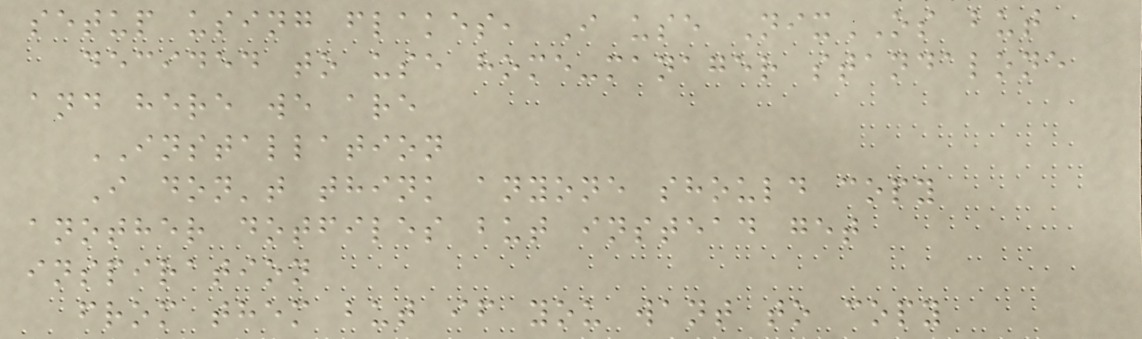setup using flakes, I use NixOS but
decided to use home-manager standalone
and here we are
INSTALLATION
I don't think anyone should copy
another dotfiles but instead get
inspiration
from them but if you want to copy
